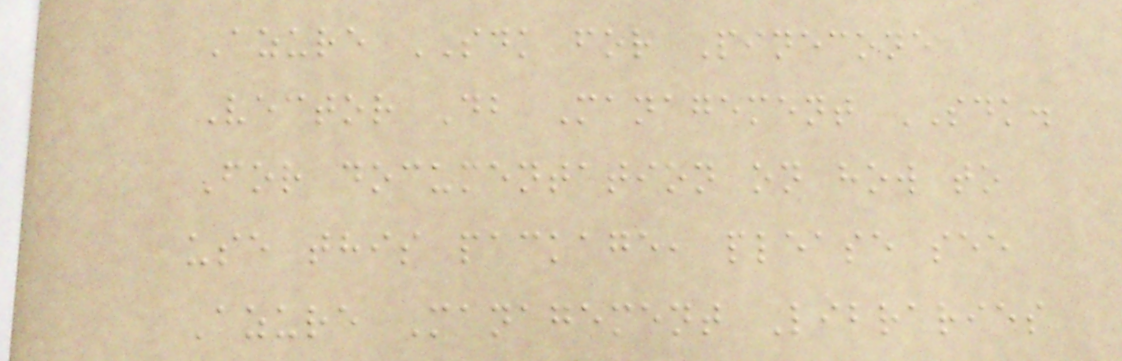Azure SDK for Pinecone
Vector Db Management SDK.
For documentation on how to
use this package, please see
Azure Management Libraries
